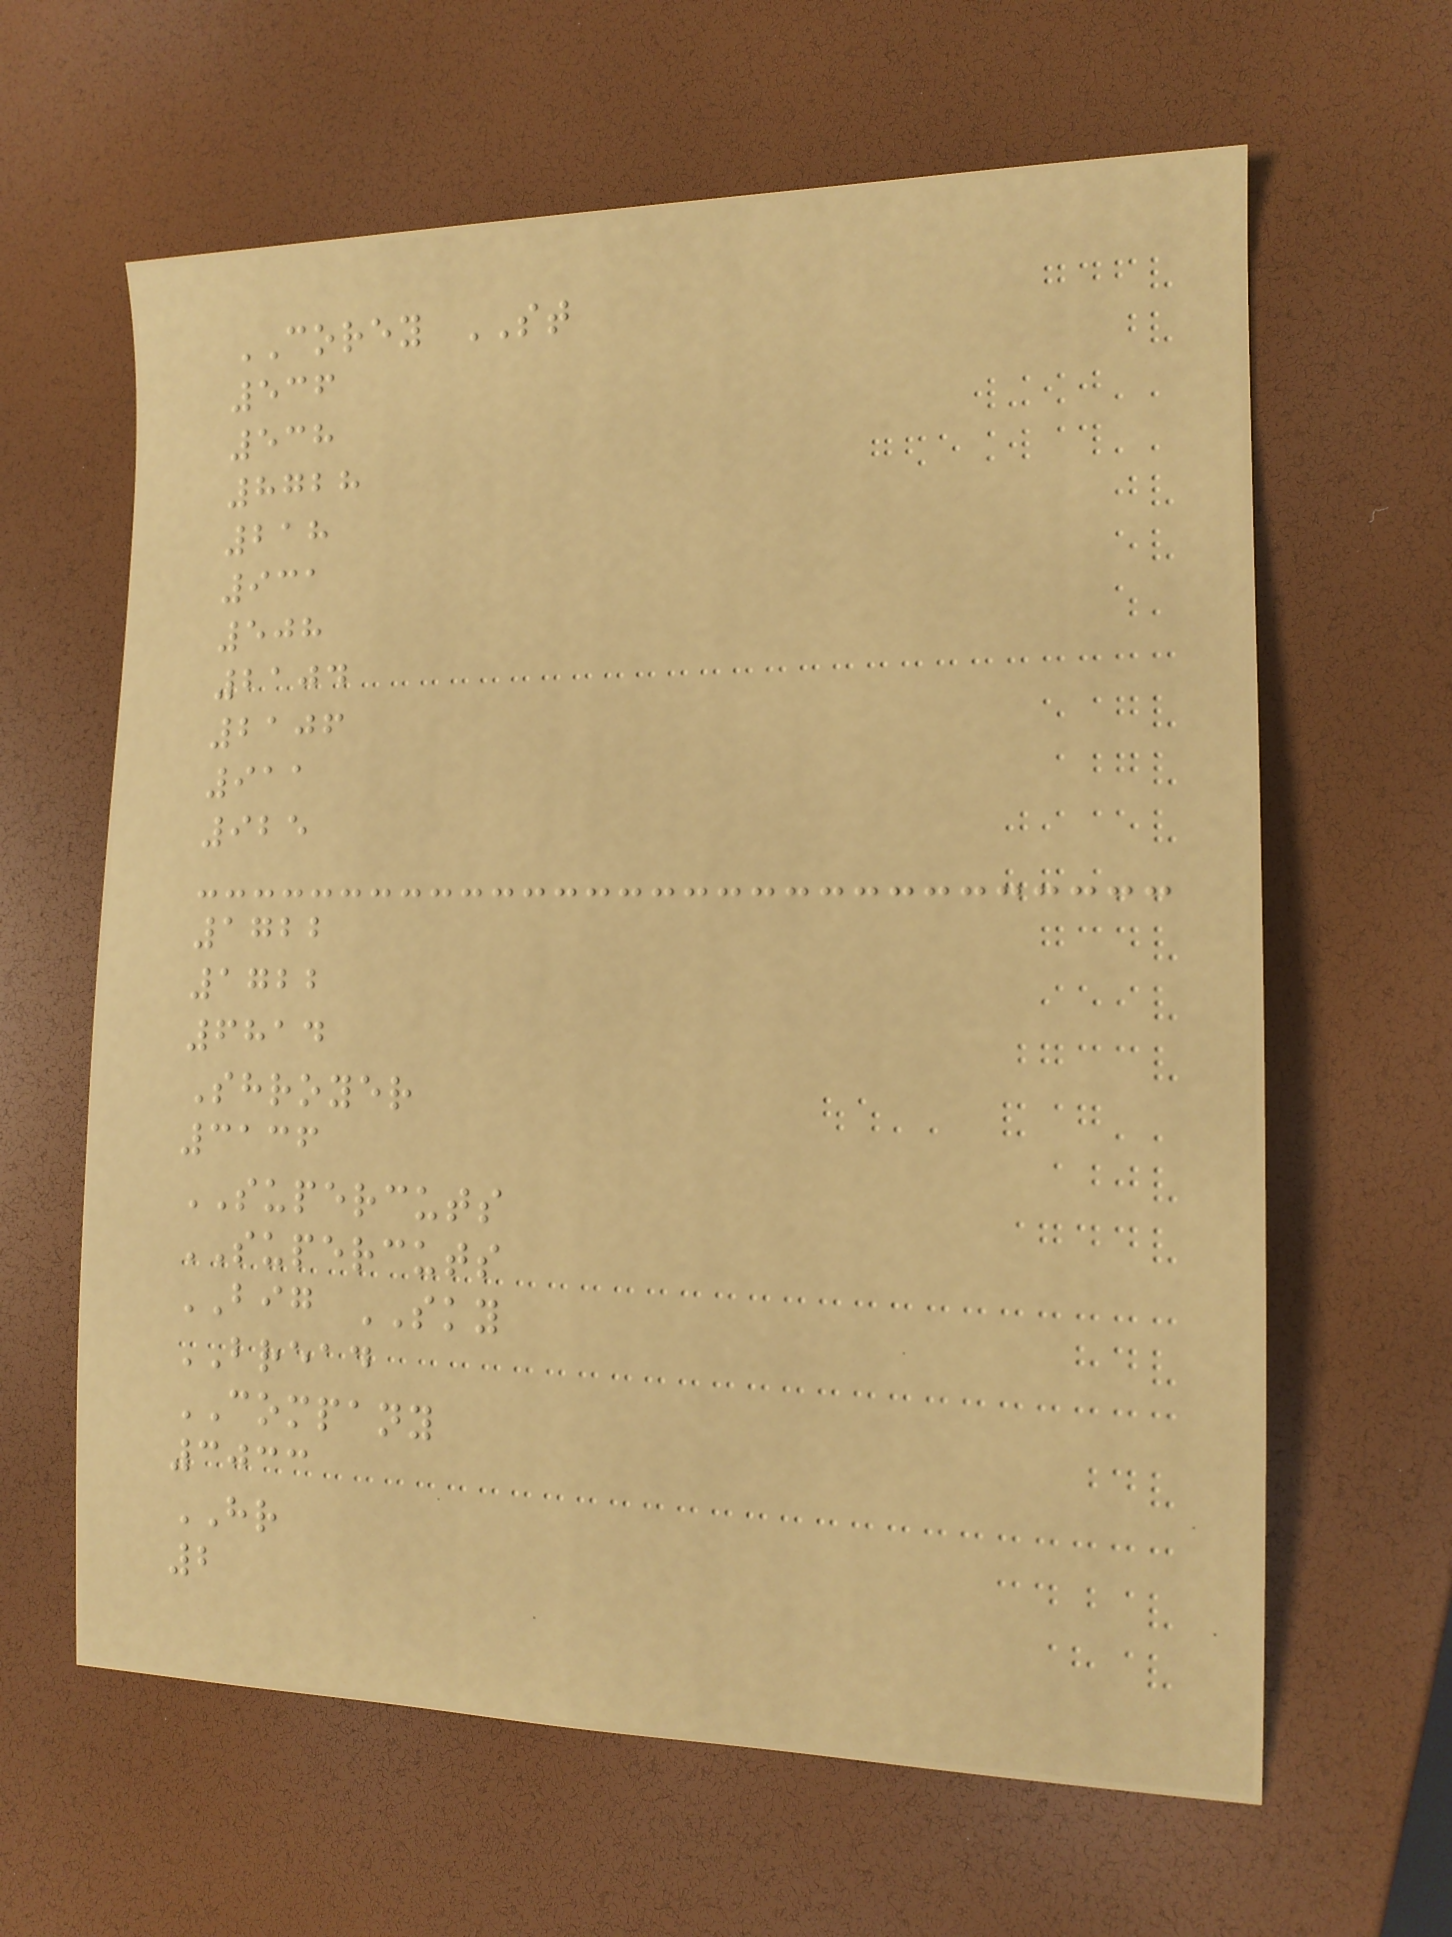COREY ST
536
538
8728
218
931
508
2104
2106
911
925
1722
1722
6814
Shroyer
3136
SUPERCUTS
SUPERCUTS
BIG SKY
BREAD
COMPANY
3033
HR
2
